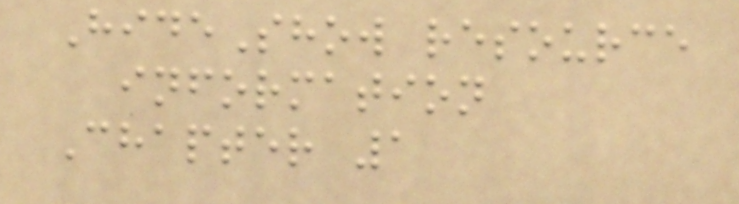HideShow resource
information
Chapter 1
